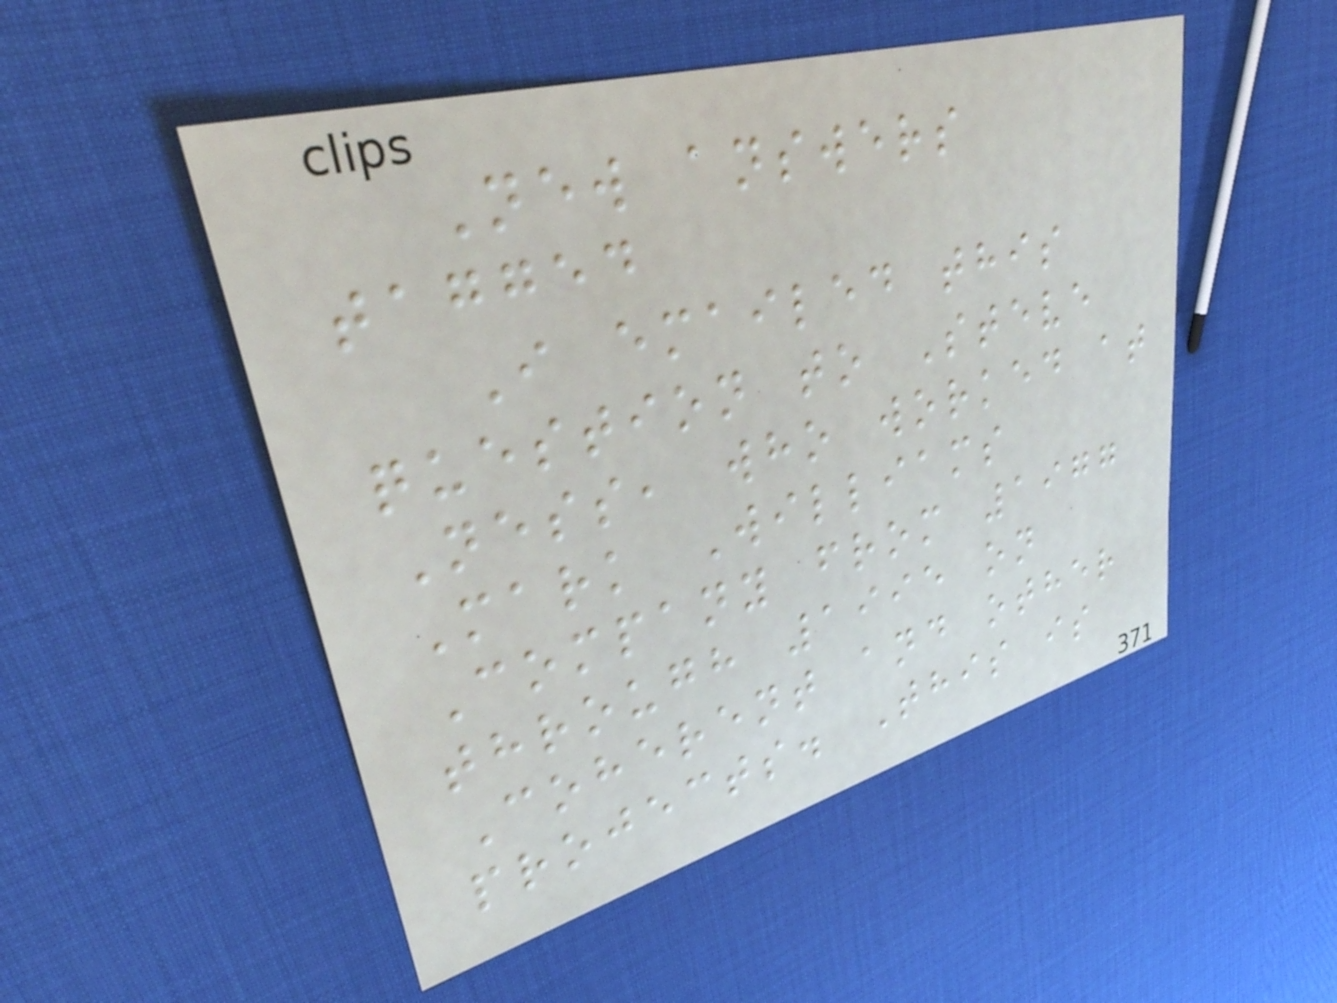New answers
tagged
I emailed this
question to Steve
Ness, who worked at
Mark Williams
Company from 1977
through 1995 on
Coherent and other
projects. This is
